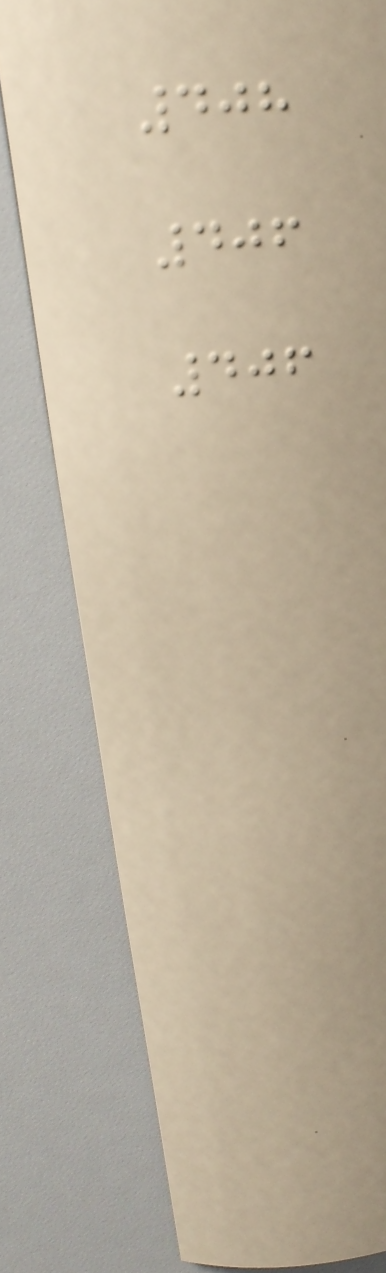408
406
406
